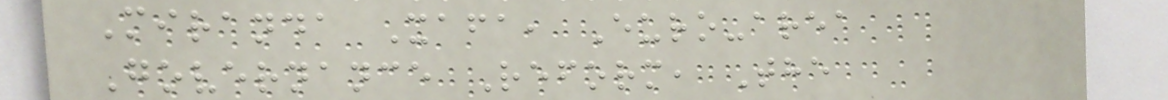Miranda Xafa, Euro-area
Governance Reform, The
